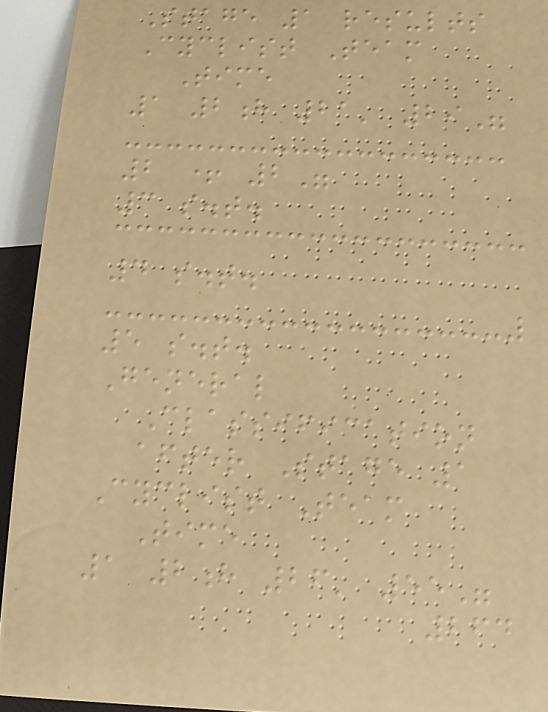Stage 1 results
Cyclist Team
Time
1 2h 21' 29"
2 + 2"
3 s.t.
4 s.t.
5 s.t.
General
Classification
after Stage 1
Cyclist Team
Time
1 2h 26' 55"
264
